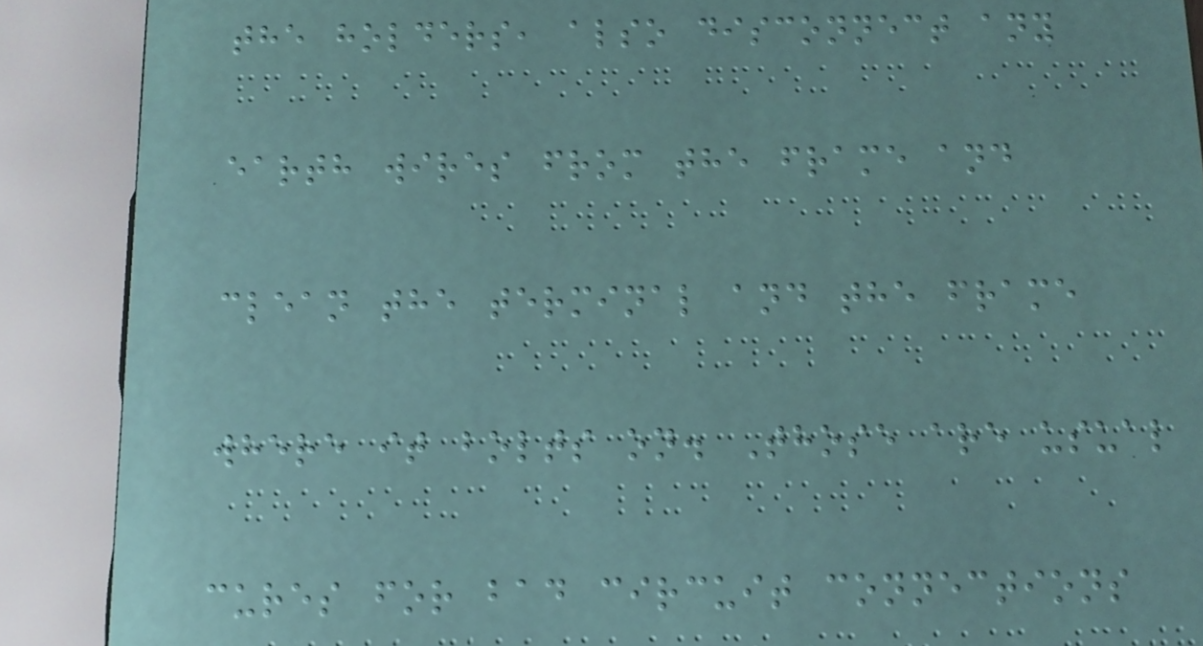the holders, also disconnect any
earth wires from the frame and
clean the terminal and the frame
where it bolts on. Those are usual
cures for bad circuit connections
